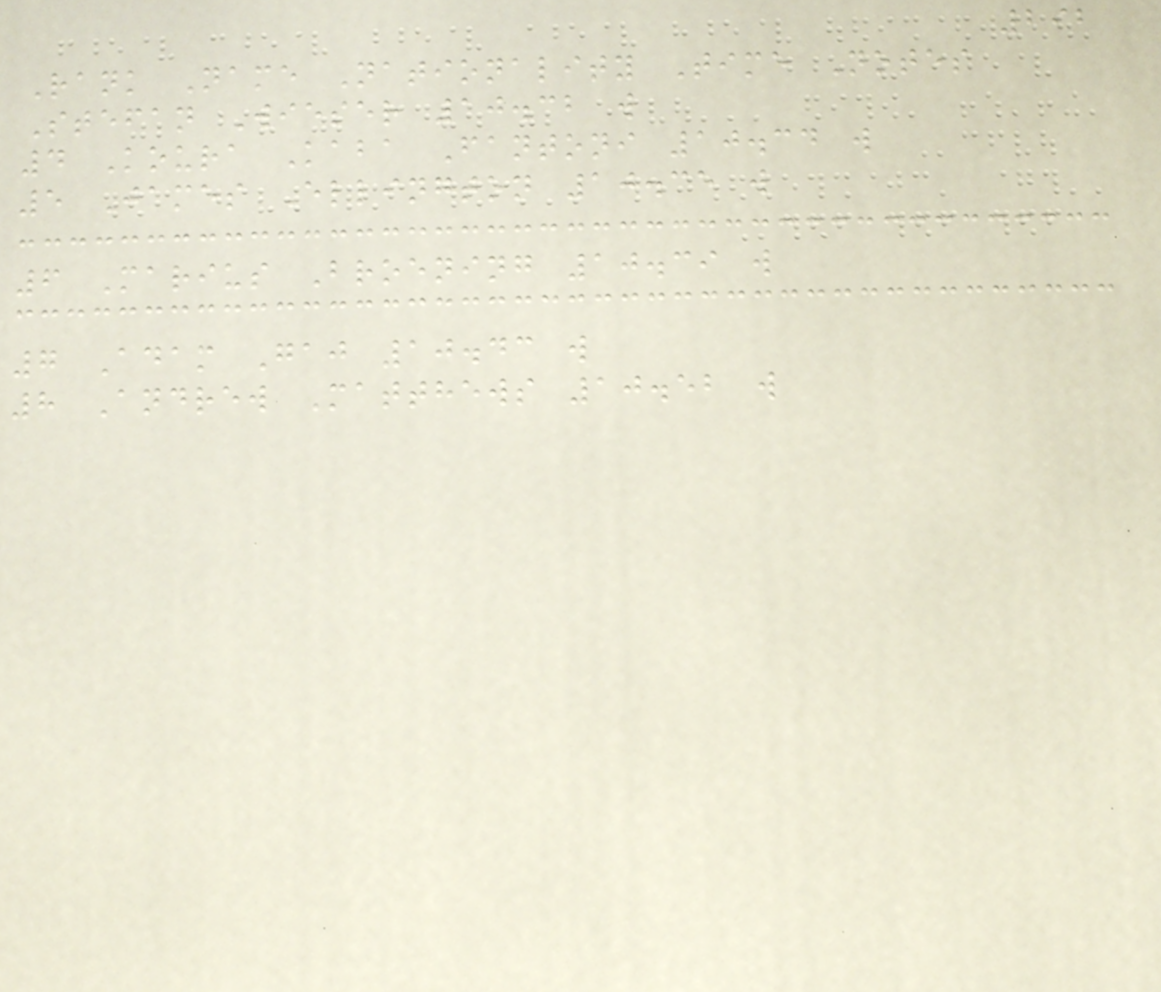292
Rank Name Nationality Time Notes
Stefan Wieser 10.32 w
4 Koura Kaba Fantoni 10.34 w
5 James Ellington 10.35 w
6 Marius Broening 10.39 w
7 Adam Gaj 10.43 w
8 Andrew Matthews 10.52 w
